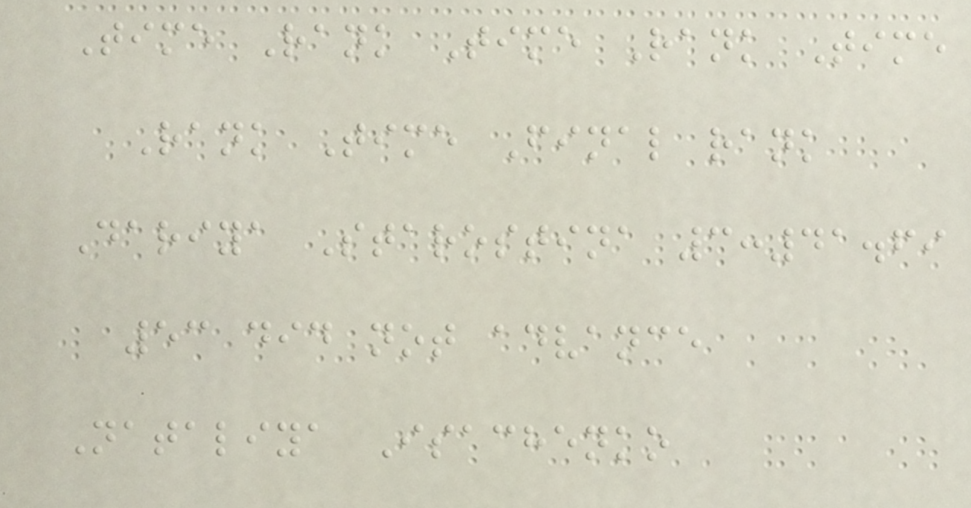Time Rank Time Rank Time
Rank Time Final rank
Dariya Starostina 3:41.69
53 did not advance
Nataliya Isachenko
